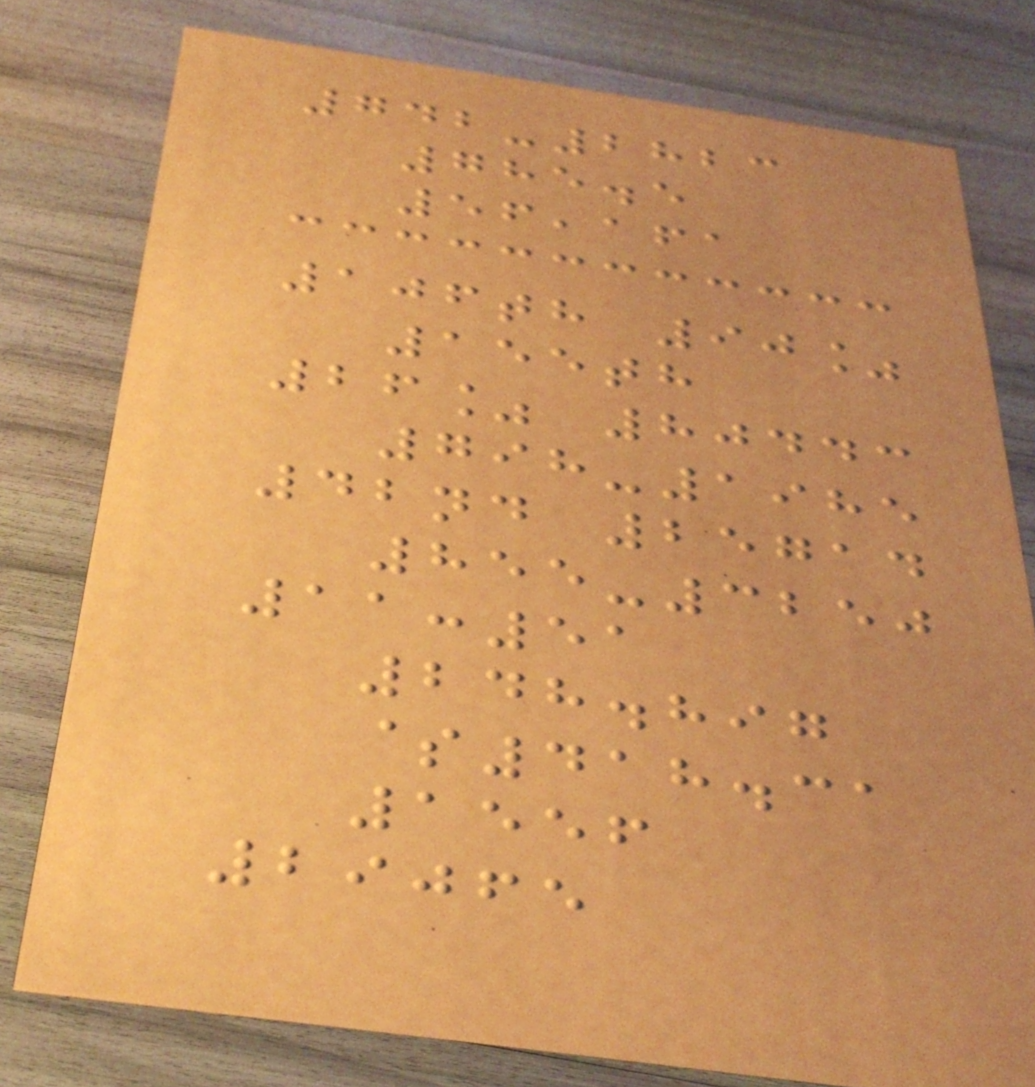742-2823
785.5
56,161
106th 90%
155th
26% 80443
798-1985
42nd 25714
855-3250
11:51
248.897
$418.31
1556
29065
